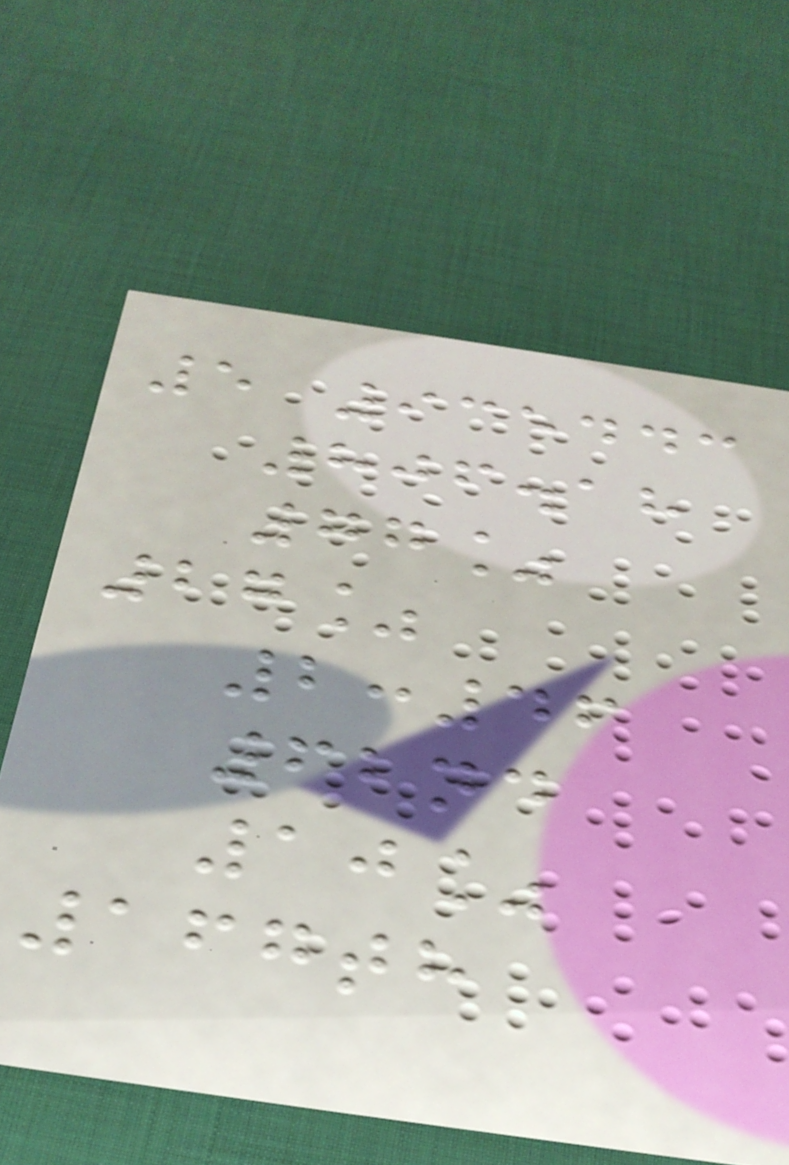5 935443
806.18
77%
27%
2:46
62nd
10%
167th
